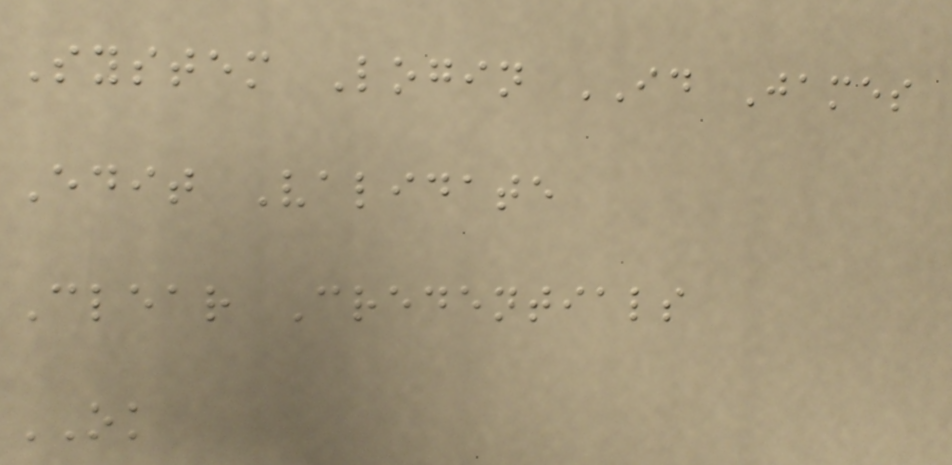System Login ID James
Edit Validate
Clear Credentials
OK
